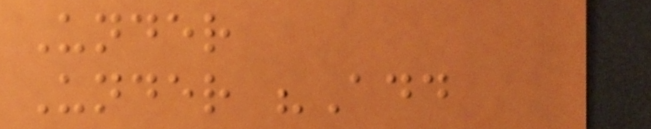Under
Under "Add
